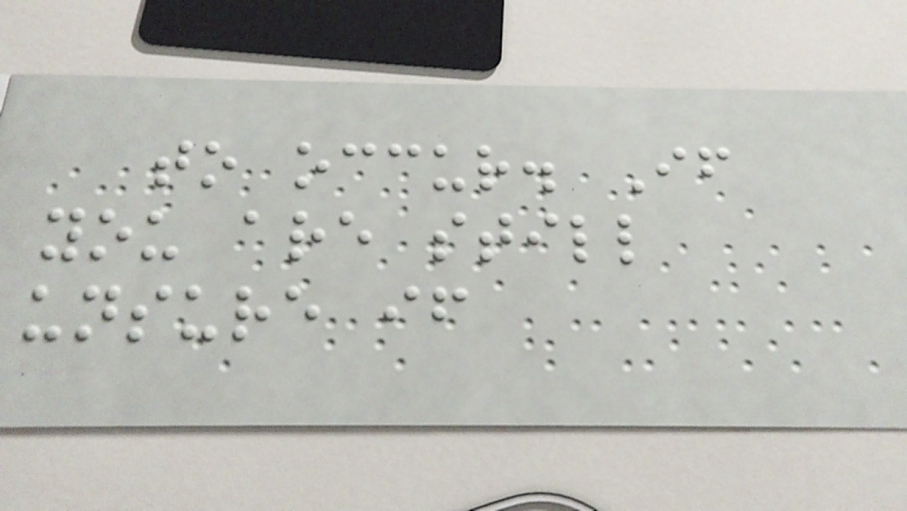to occur. If
you are still
unsure if
